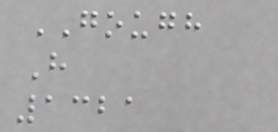GOUGH
H
1321
